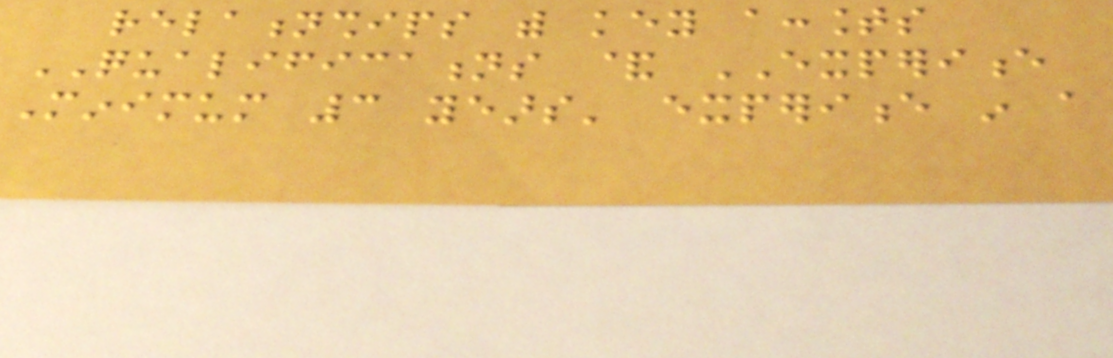relationships with key accounts
QUALIFICATIONS & EXPERIENCE
Minimum 3 years' experience in a
